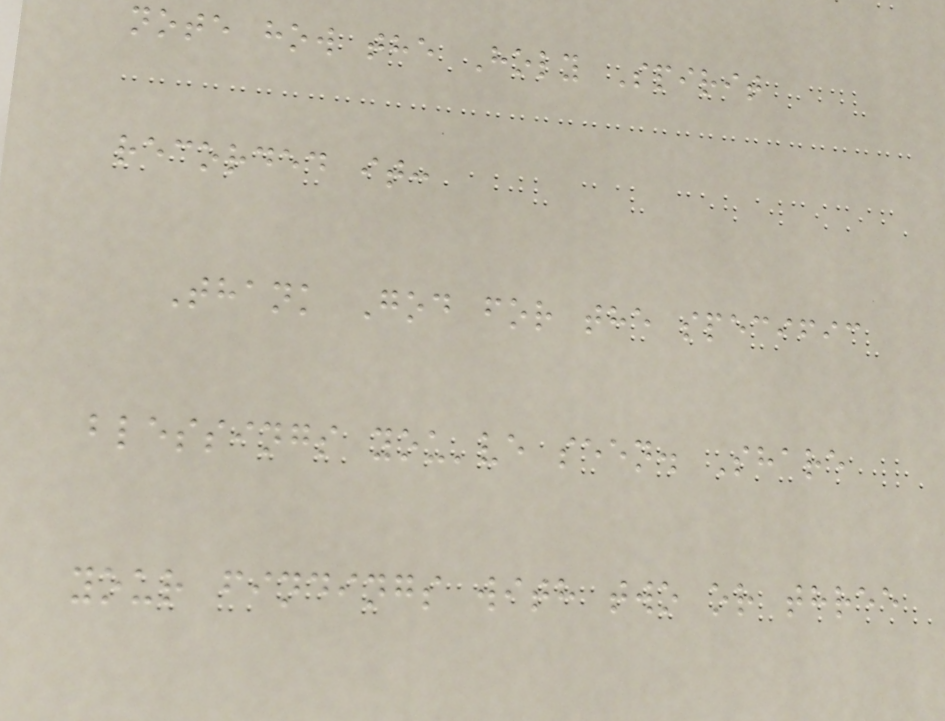note how the Holy Spirit
recorded it:
Thank God for the specific
blessings you've seen. Share
your findings with two or three
